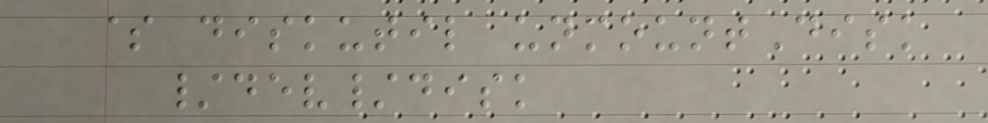$ diskutil unmountDisk
/dev/disk
